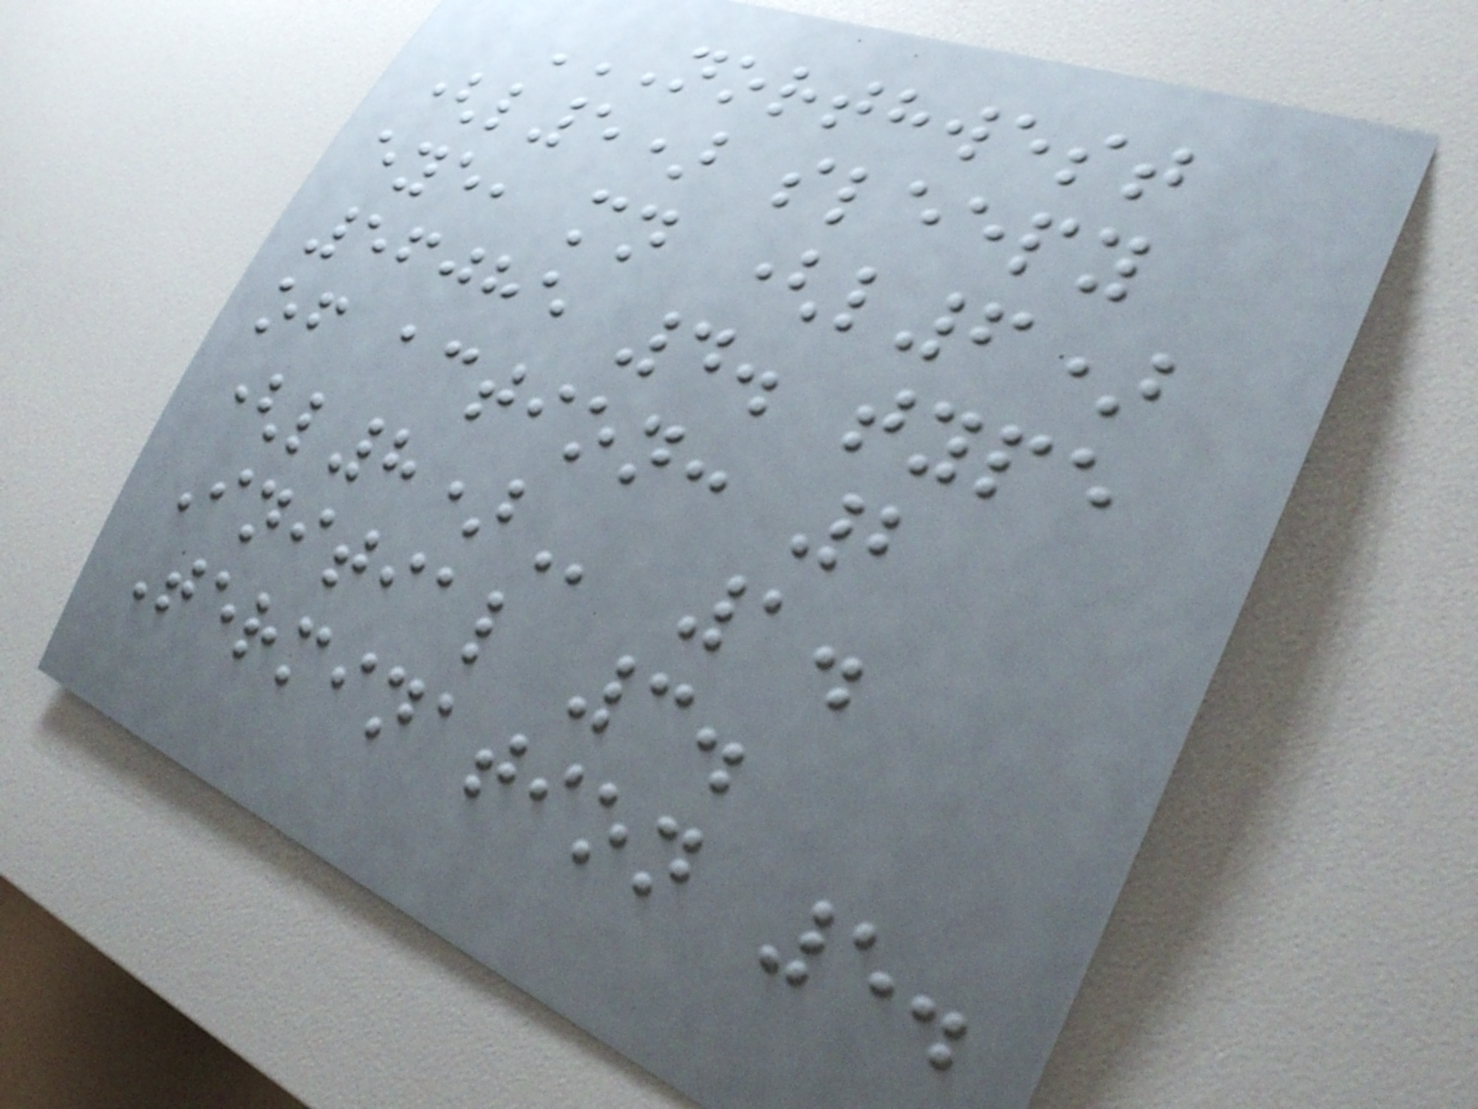NORTHWEST
(L5) SLEEPY
EYE, MN (L6)
56085 4. TYPE
OF ACTION: 2
(L8) 1.
Initial 3.
Termination 5.
